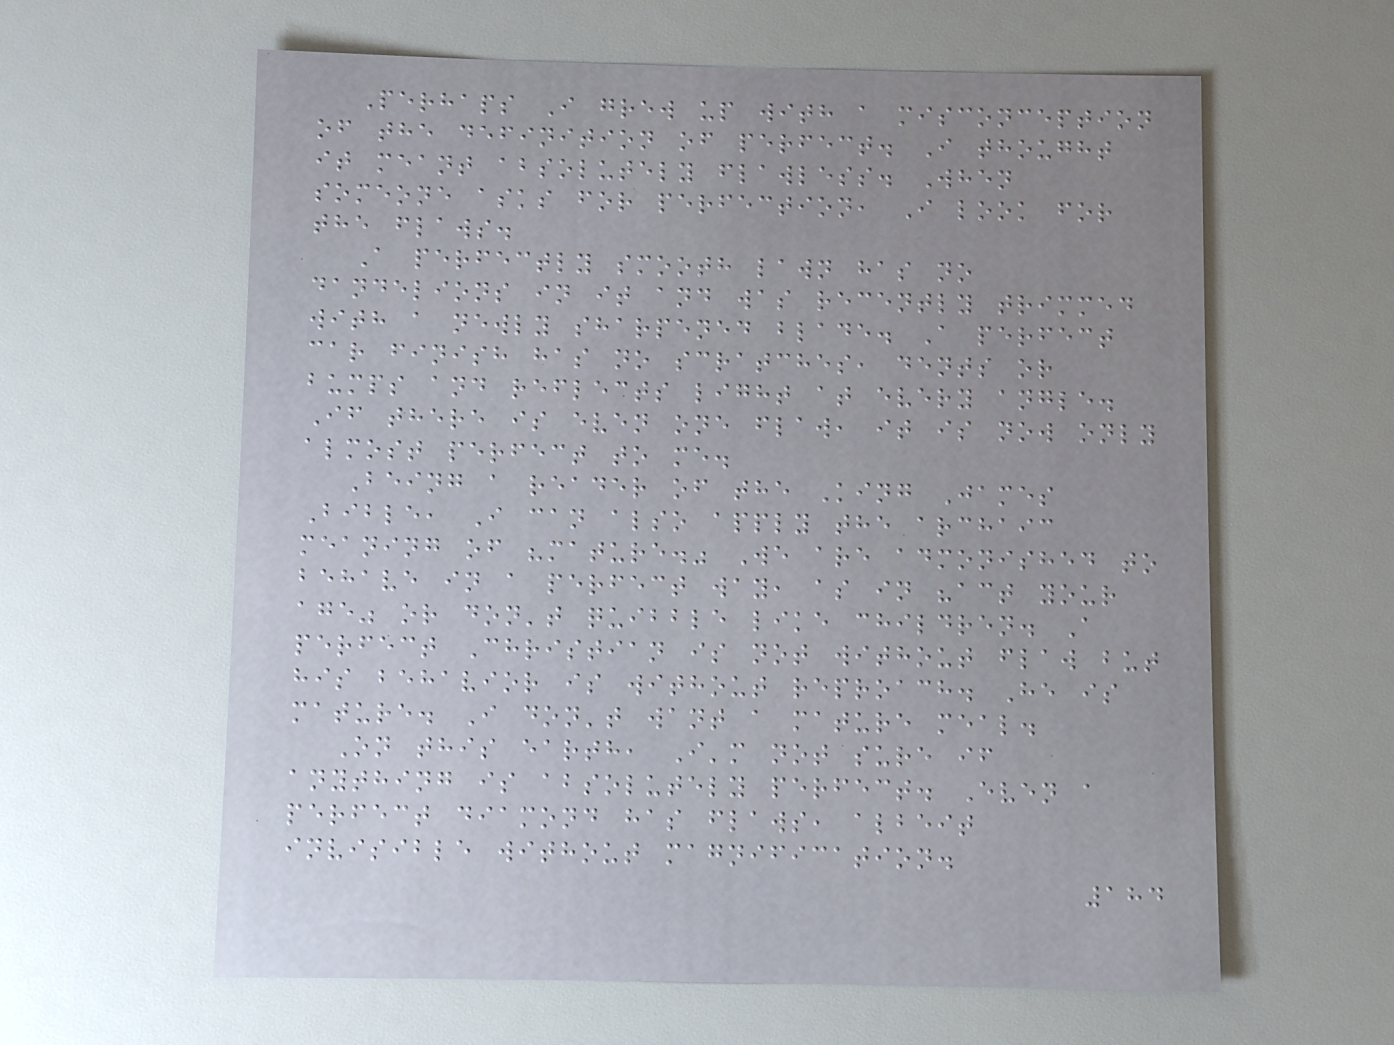Perhaps I grew up with a misconception
of the definition of perfect. I thought
it meant absolutely flawless. When
someone asks for perfection, I look for
the flaws.
A perfectly smooth lawn has no
dandelions in it and was recently trimmed
with a newly sharpened blade. A perfect
car finish has no scratches, dents or
bumps and reflects light at every angle.
If there is even one flaw, it is now only
almost perfect to me.
Being a reader of the King James
Bible, I can also apply the archaic
meaning of "mature." We are admonished to
behave in a perfect way, as in "act your
age" or don't quibble like children. A
perfect Christian is not without flaw but
his behavior is without reproach. He is
mature. I don't want a mature meal.
On this earth, I'm not sure if
anything is absolutely perfect. Even a
perfect diamond has flaws, albeit
invisible without magnification.
184
